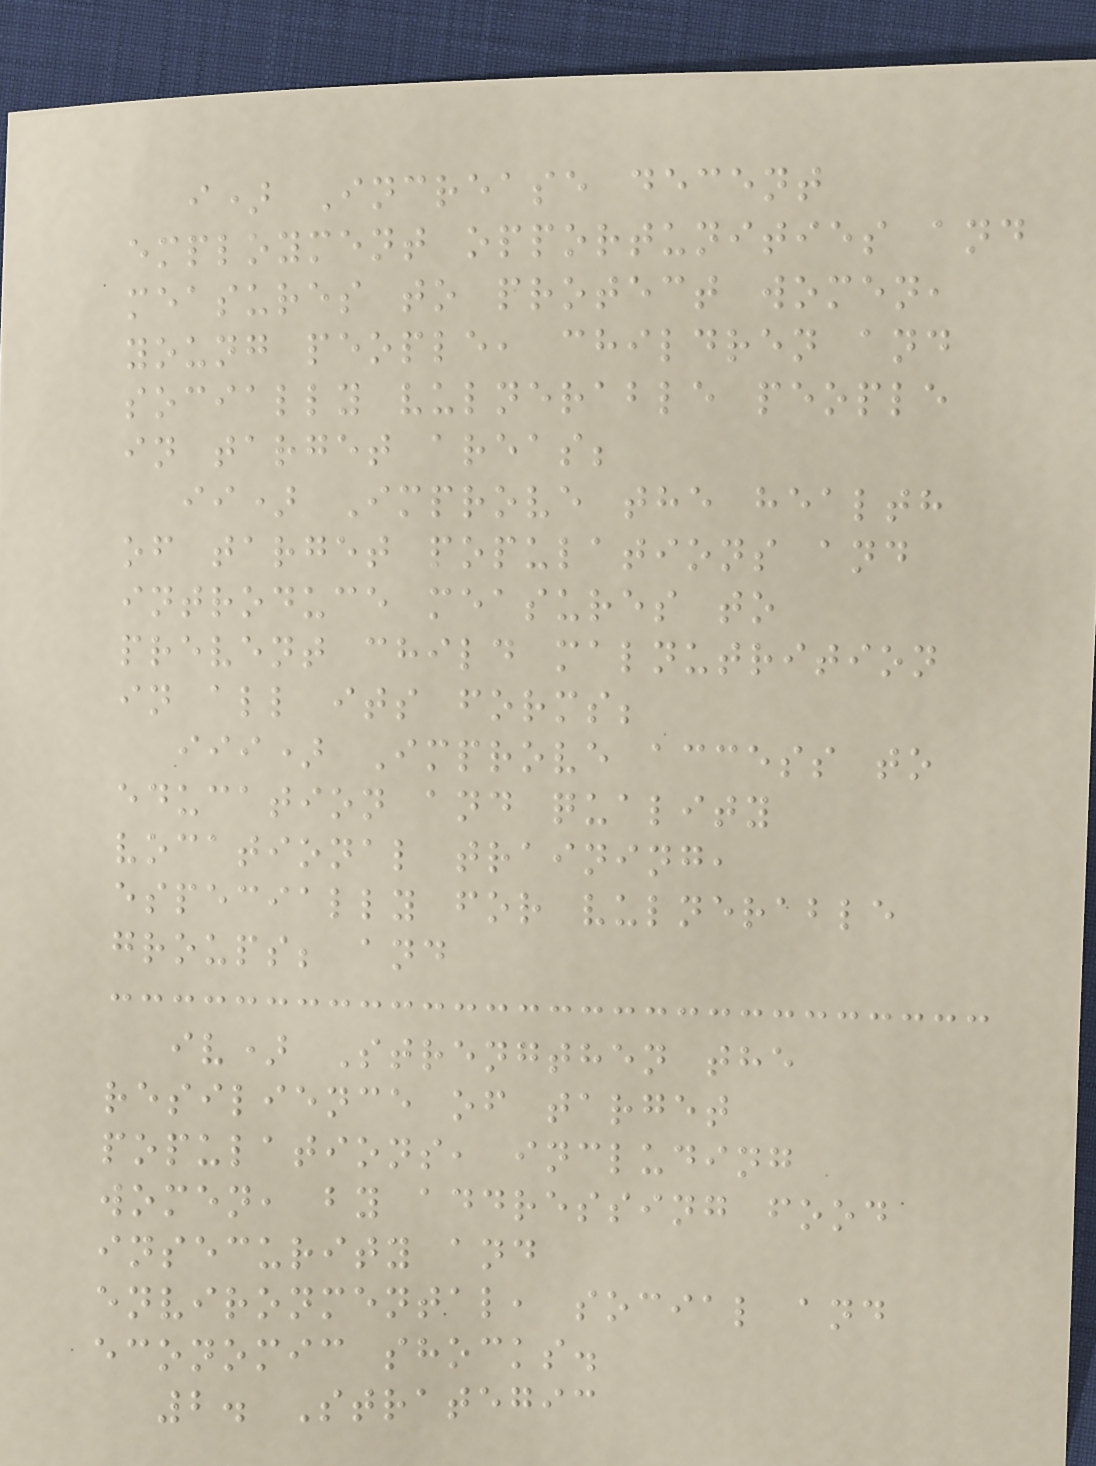i) Increase decent
employment opportunities and
measures to protect women,
young people, children and
socially vulnerable people
in target areas;
ii) Improve the health
of target populations and
introduce measures to
prevent child malnutrition
in all its forms;
iii) Improve access to
education and quality
vocational training,
especially for vulnerable
groups; and
iv) Strengthen the
resilience of target
populations, including
women, by addressing food
insecurity and
environmental, social and
economic shocks.
2. Strategic
